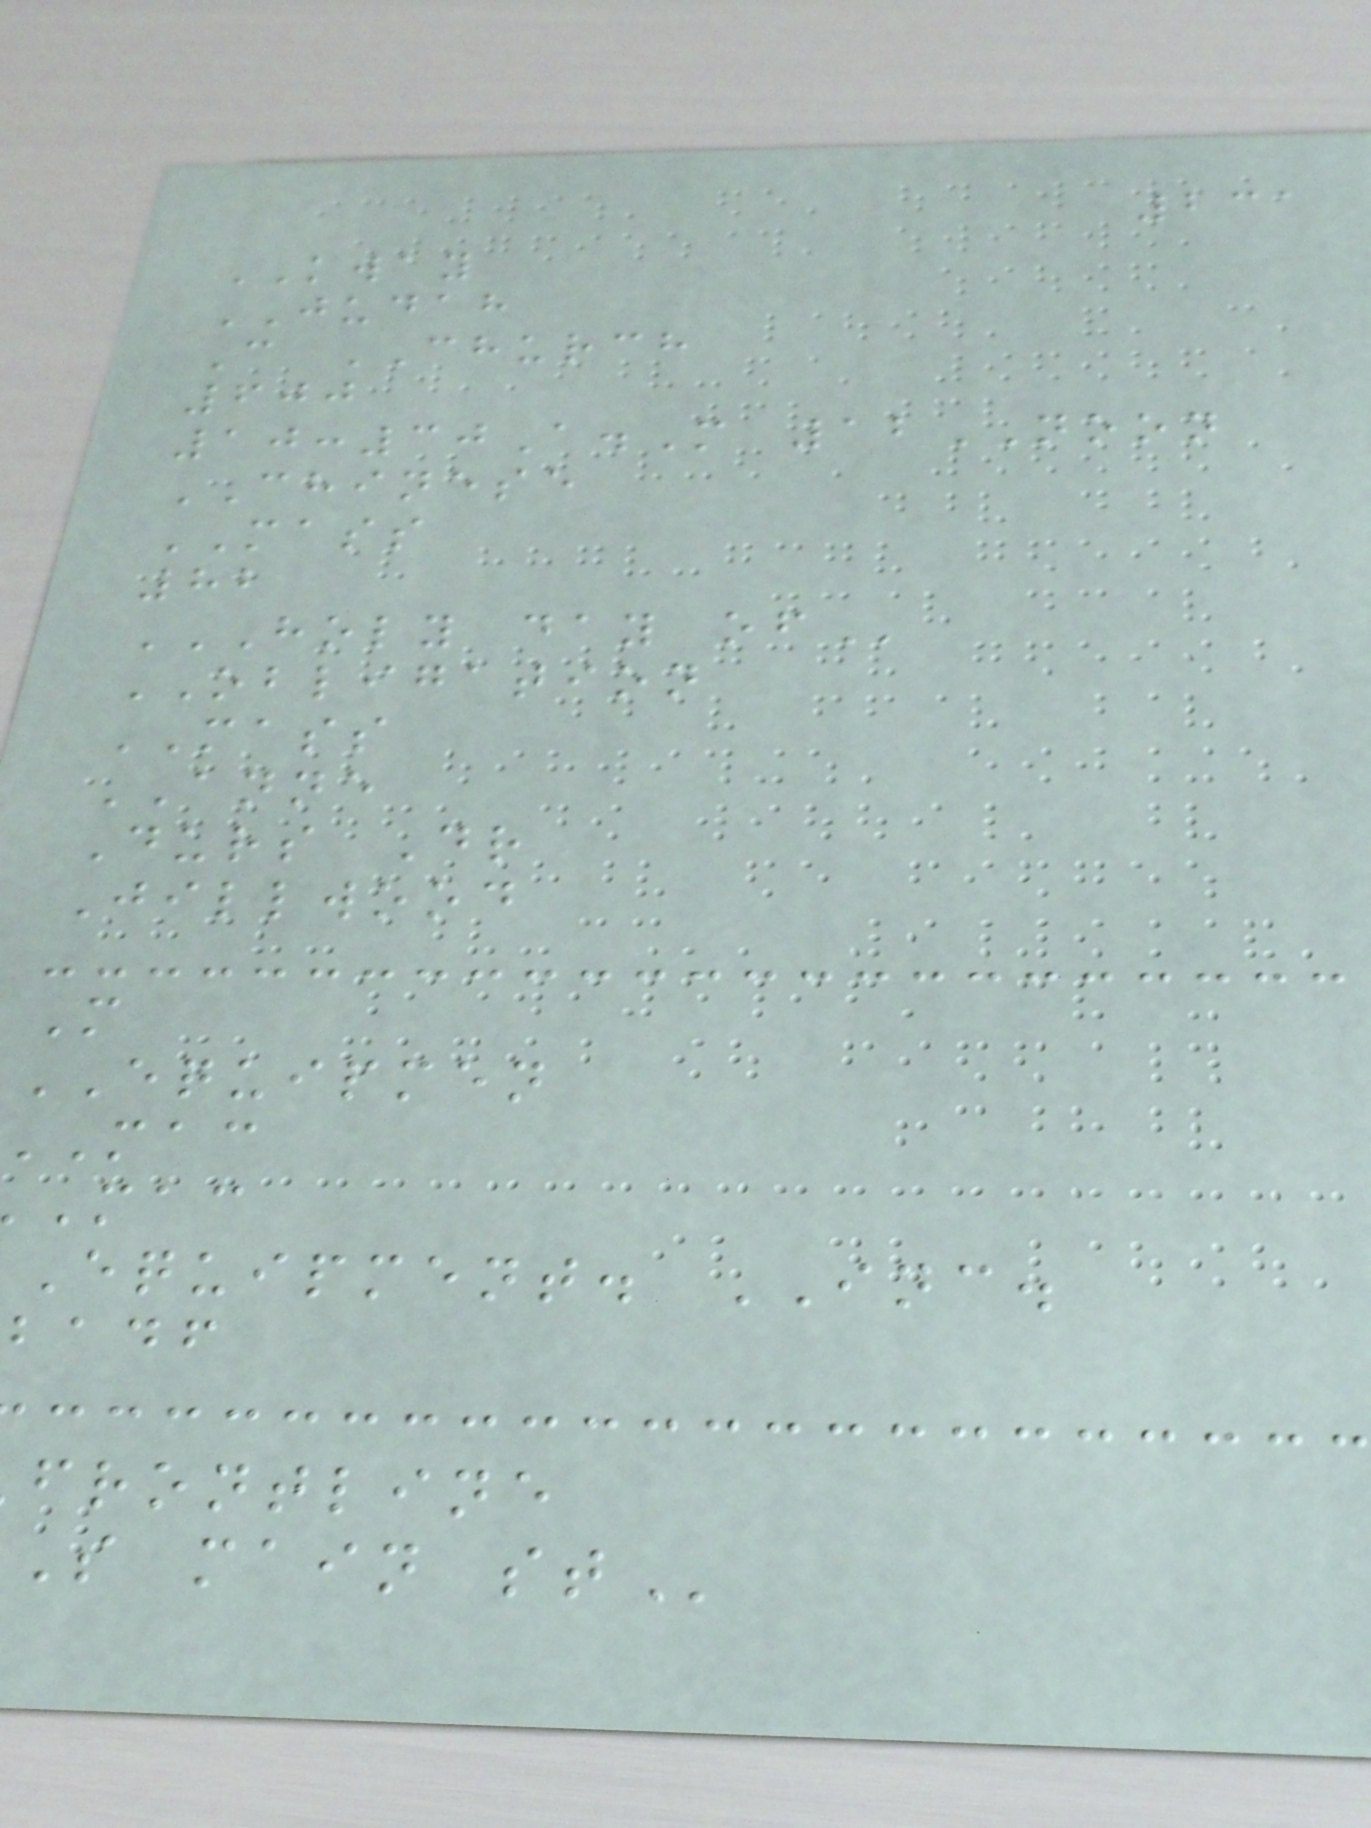231
KWAY
JUDAH
C CHURCH
600
10:30A.M 12NOON
CHINESE
MASS
82
HOLY DAY OF
OBLIGATION
MASS
ANNE
Durs Dr
Jillwood
M
EQUIPMEN
equipment. INC.
badf
frontline
S main
